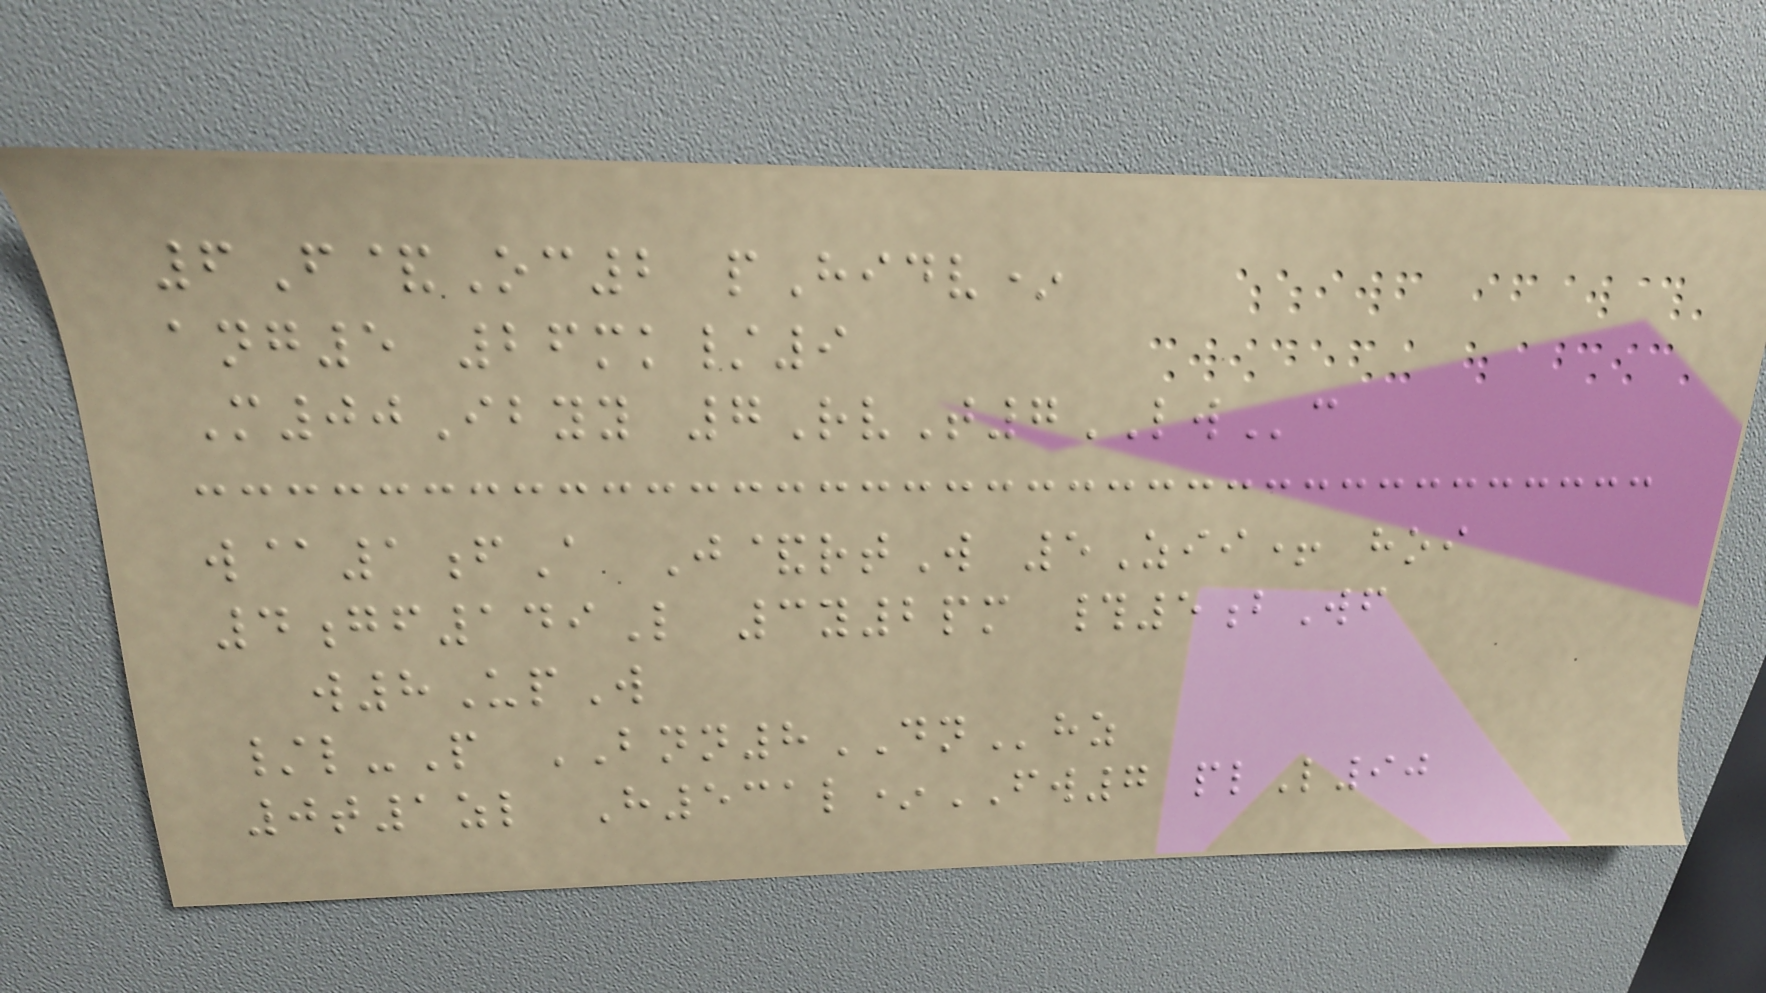6F&Oc2 pHidv*
ang5 26mk/9
M00Ibyy 7RvT7LWc
w@1fA J&rtW 5Zii+ hoi
4gf149L 3y2pm #5bWf
w8UpW
/l-P BNN8DNhz
0t1zl H531l*FW7 plL90
